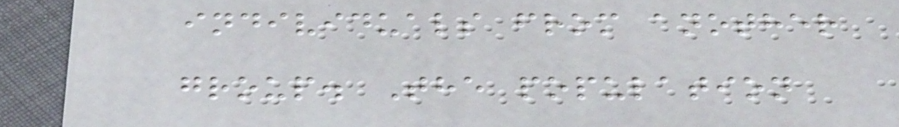individuals from another
group. The population
